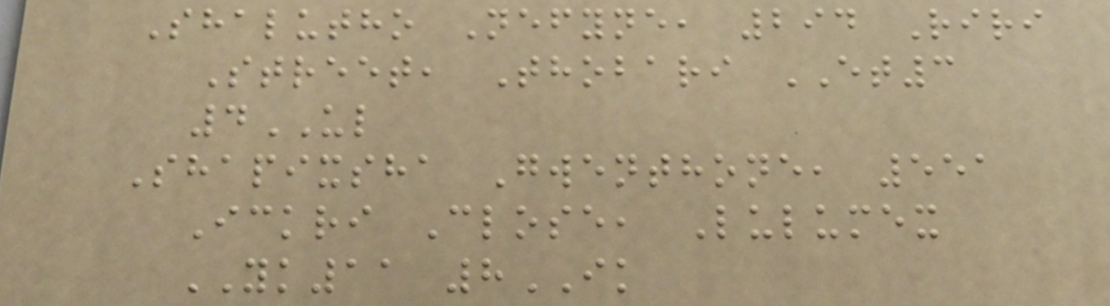Shalutho Nefyne, 294 Riri
Street, Thobari ET3
4UL
Shapixsha Gwenthone, 551
Ickri Close, Lulumex
YK11 8IK
